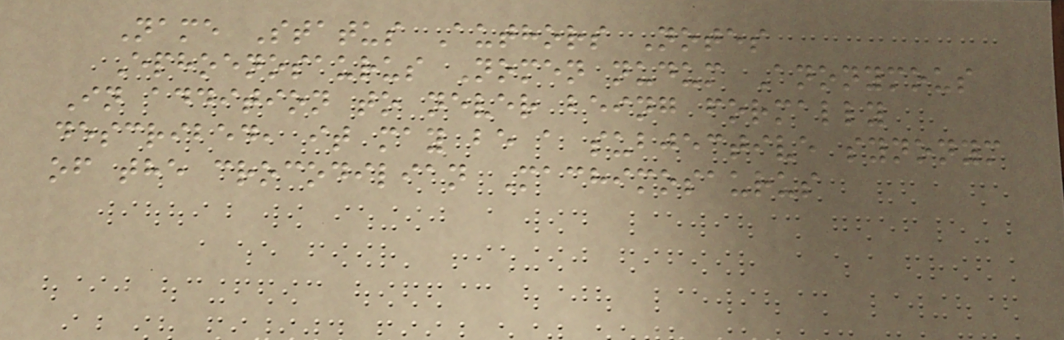Name Status Authors Notes
Ephoenosaurus Nomen nudum Anonymous
In addition to never being formally
described, it may be a subjective synonym
of the crocodilian Machimosaurus
